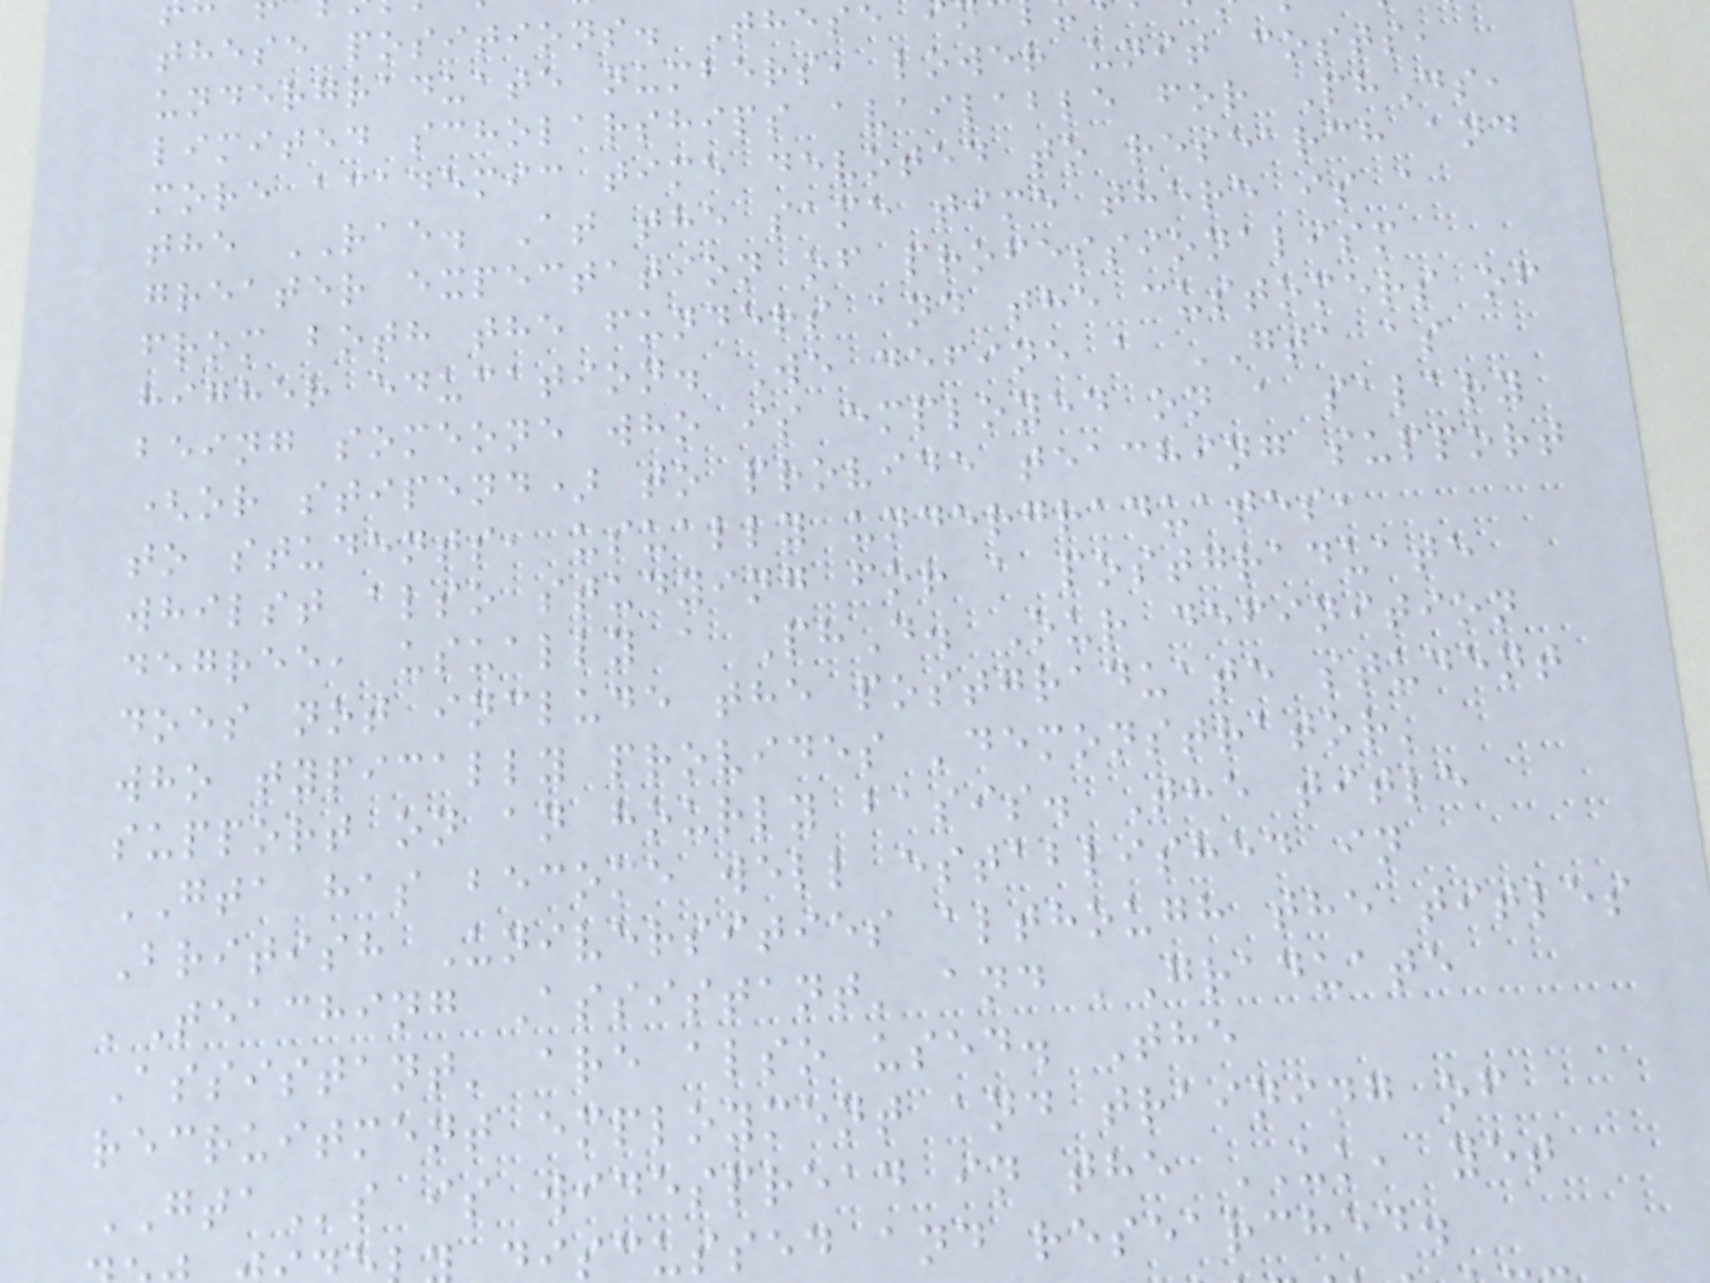these positions. These
undergraduate numbers, lower unit costs,
limited scholarships available for PhDs,
more academic time devoted to research and
the RAE. At the same time there is a
greater expectation of professionalism
from both the funders and the customers of
higher education. We define a GTA as
being someone who is employed on a salary
(or stipend) to provide teaching support
to students, usually undergraduates,
whilst also studying for a postgraduate
degree, usually a PhD. Our definition
does not include the postgraduate student
who typically provides 'demonstrator'
support on an hourly basis. The title
GTA has become well established in
British Universities although the titles
'Teaching Assistant' and 'Graduate
Assistant' are also used. The
recruitment employment and training of
GTAs is widespread in the UK, yet
iscussed and researched.
